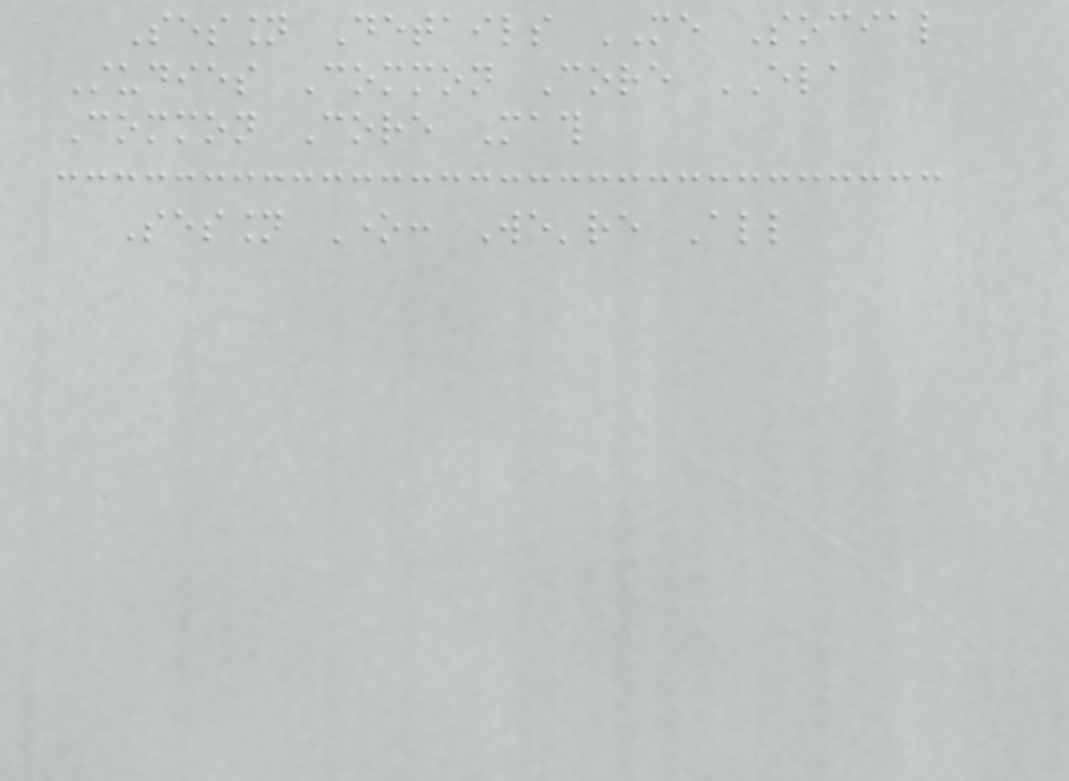Session Details ME Social
Studies Common Core ELA
Common Core Math
Session One: We're All
